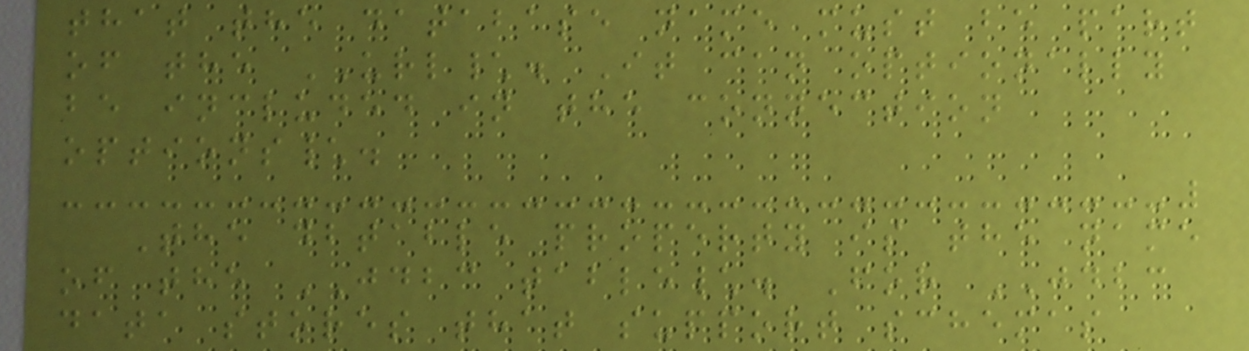that the database name must be part
of the URL\. It can optionally
be included in the connection
options\.
The dbtable property is the name
of the JDBC table\. For JDBC
data stores that support schemas
